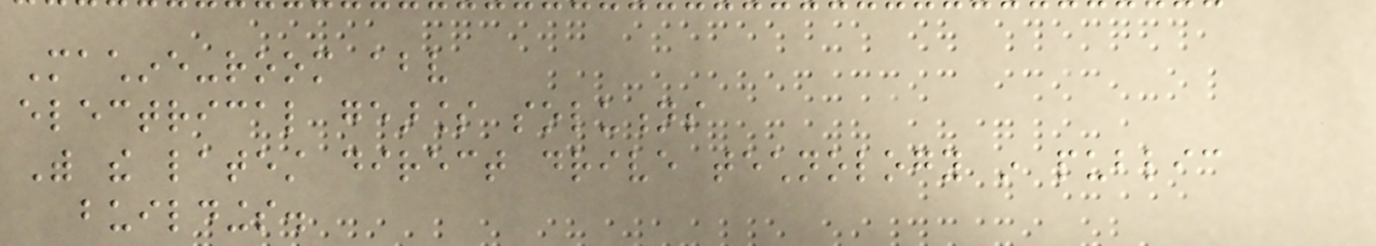Machine-room above
electrical gearless solutions
With the latest direct drive technology in public
buildings.
